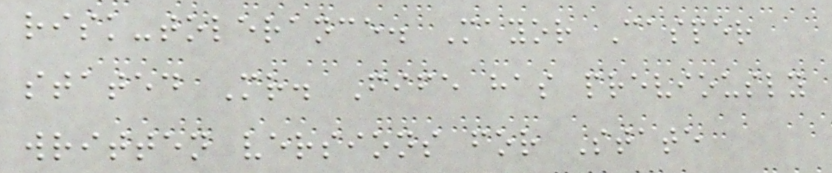risk-tolerance. Mayor Casper
stated Mr. Fife has previously
written versions for State
